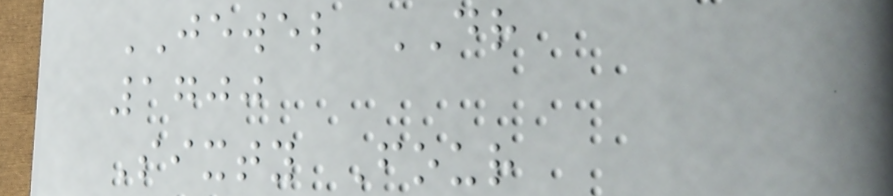JEWEL DR
1700
Sixty Four
